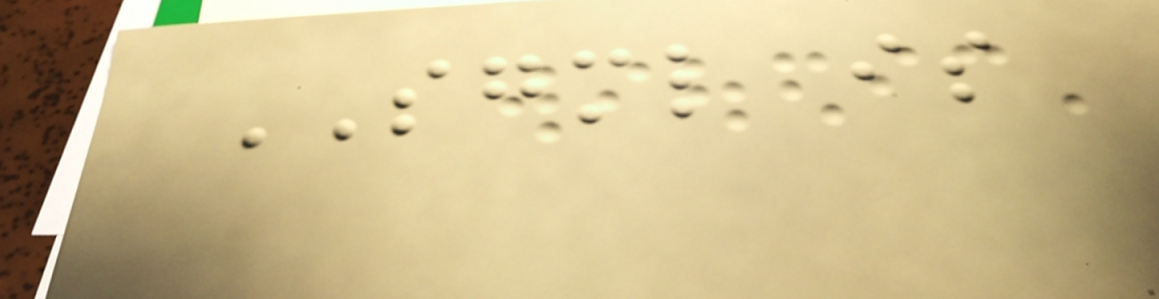SGML is
